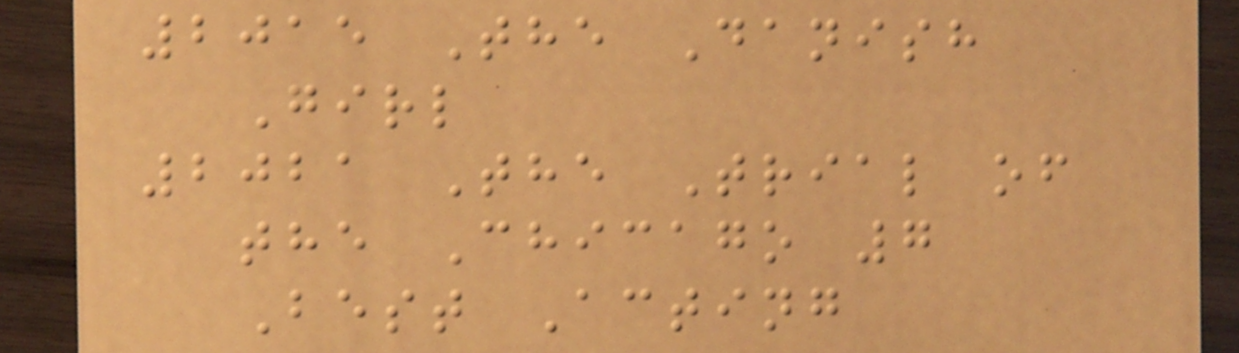2015 The Danish
Girl
2021 The Trial of
the Chicago 7
Best Acting
